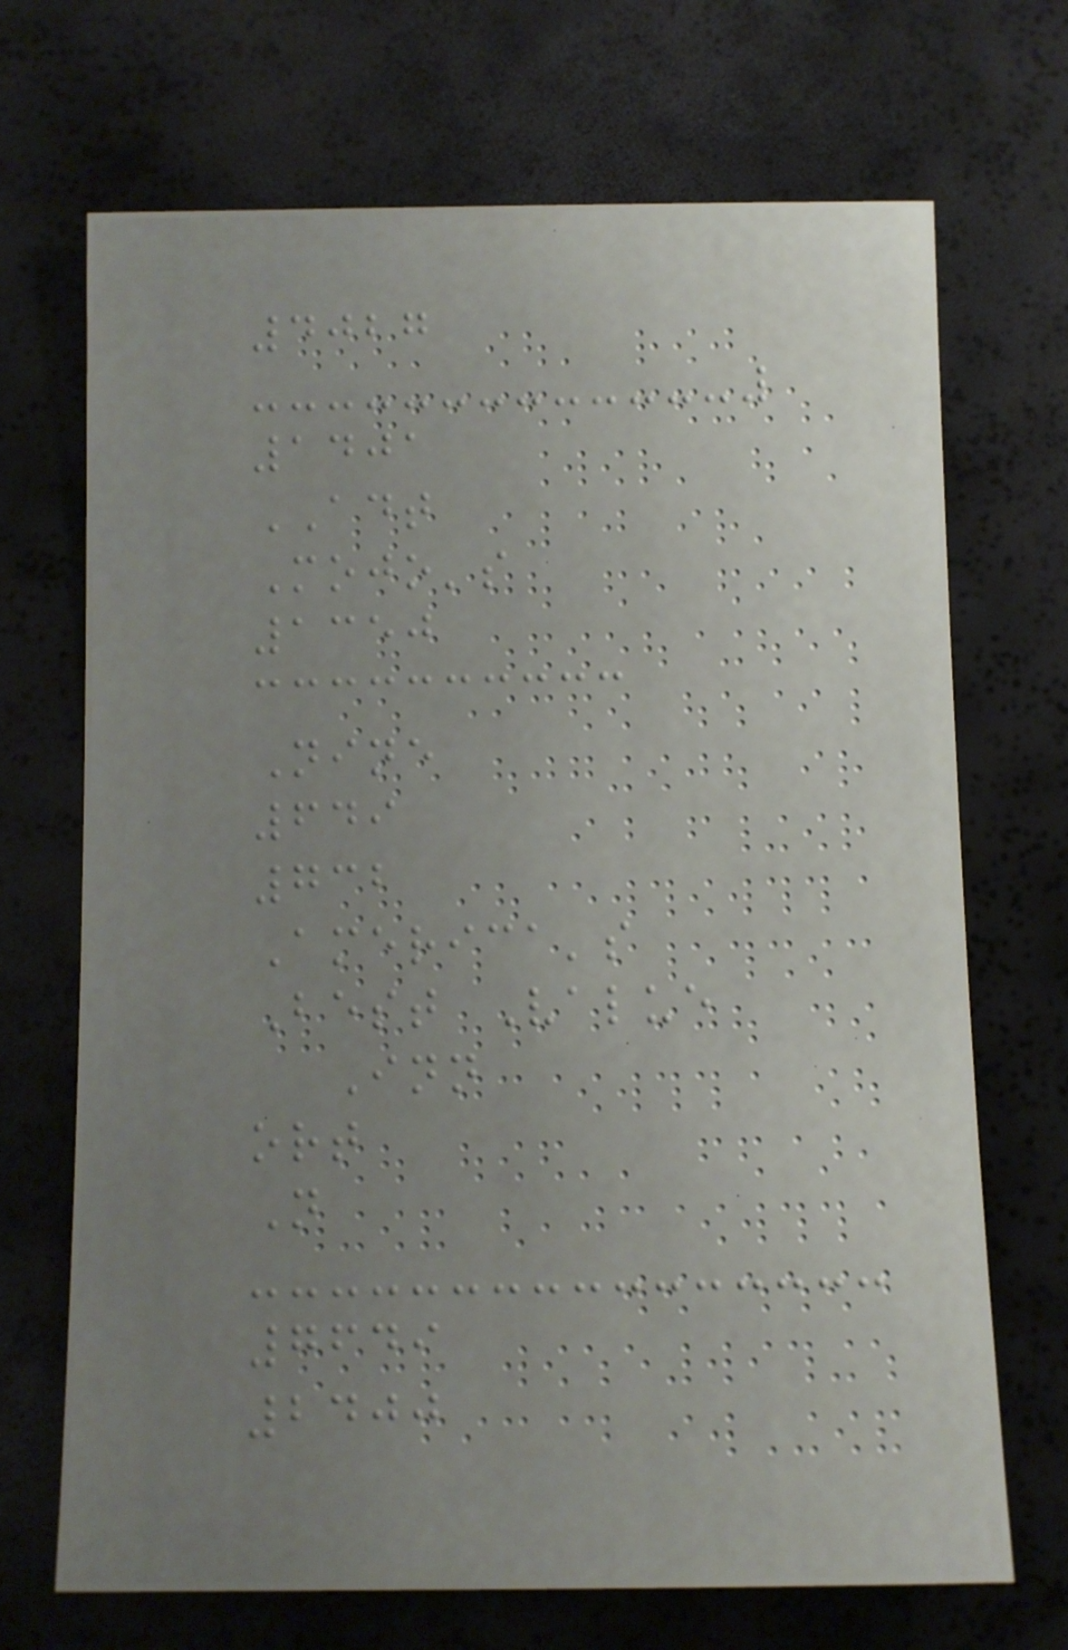4027
1401
ADT
Mojo's
1350
Nine
649
732
America's
Best Value
Inn
ort
N
7649
2400
